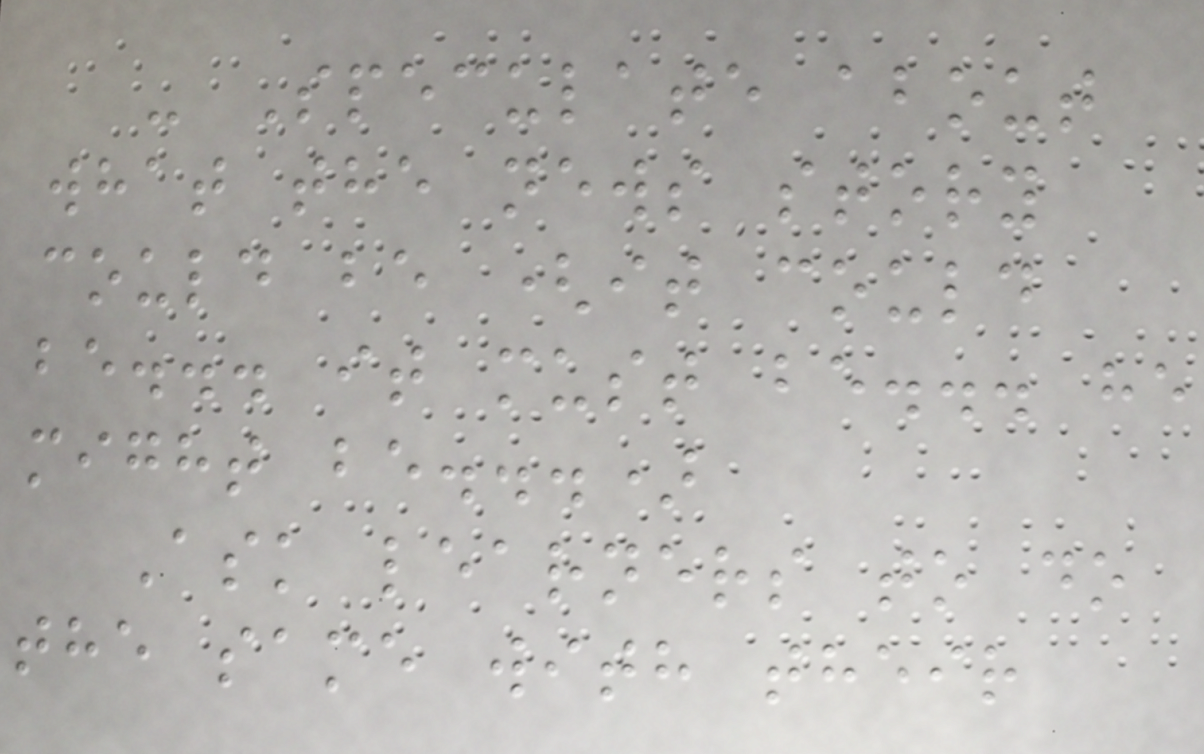- Speculate about
what the news story
could be (it could
be... it must be... he
might be...)
Ask learners to do
the same with their
